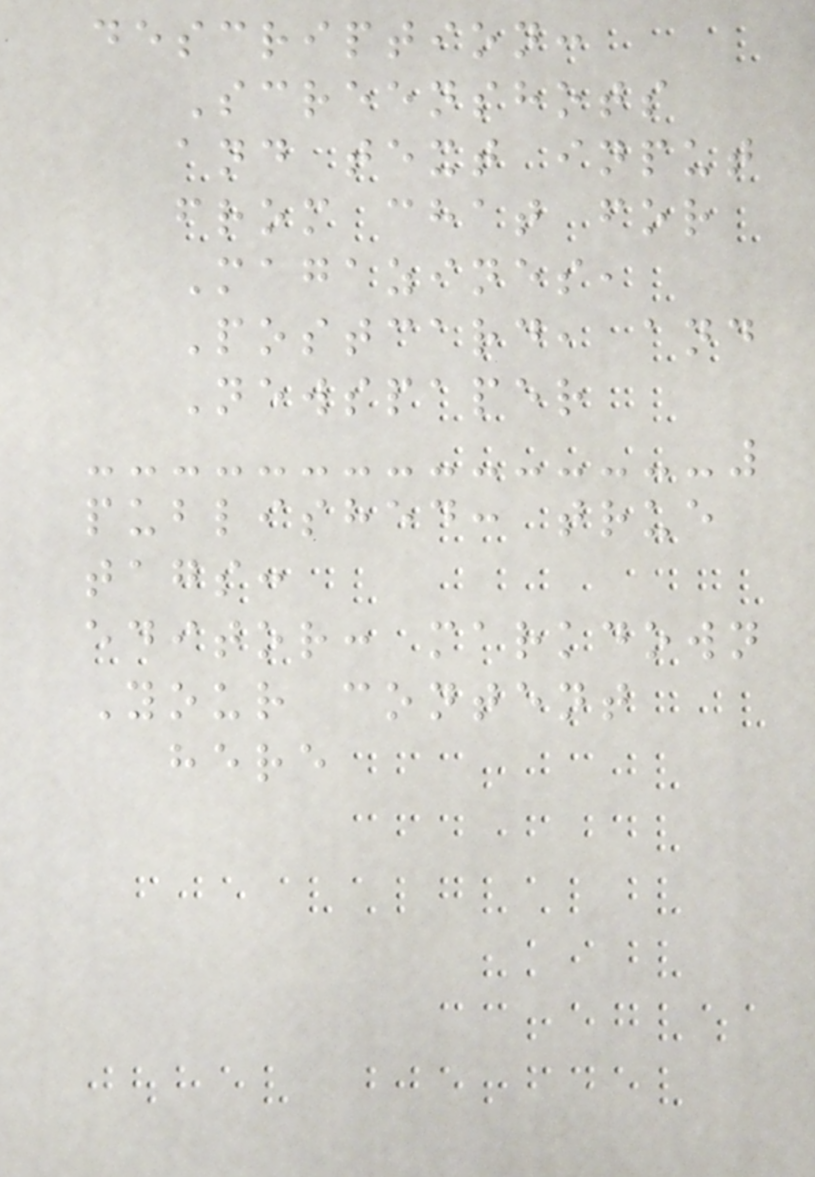description:
Screenshots
and text input
from chat for
Magazines,
Postcard, and
Newspaper
published: true
tags:
editor: markdown
Your content
here
